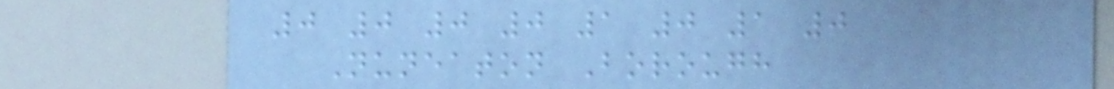0 0 0 0 1 0 1 0
Nuneaton Borough
